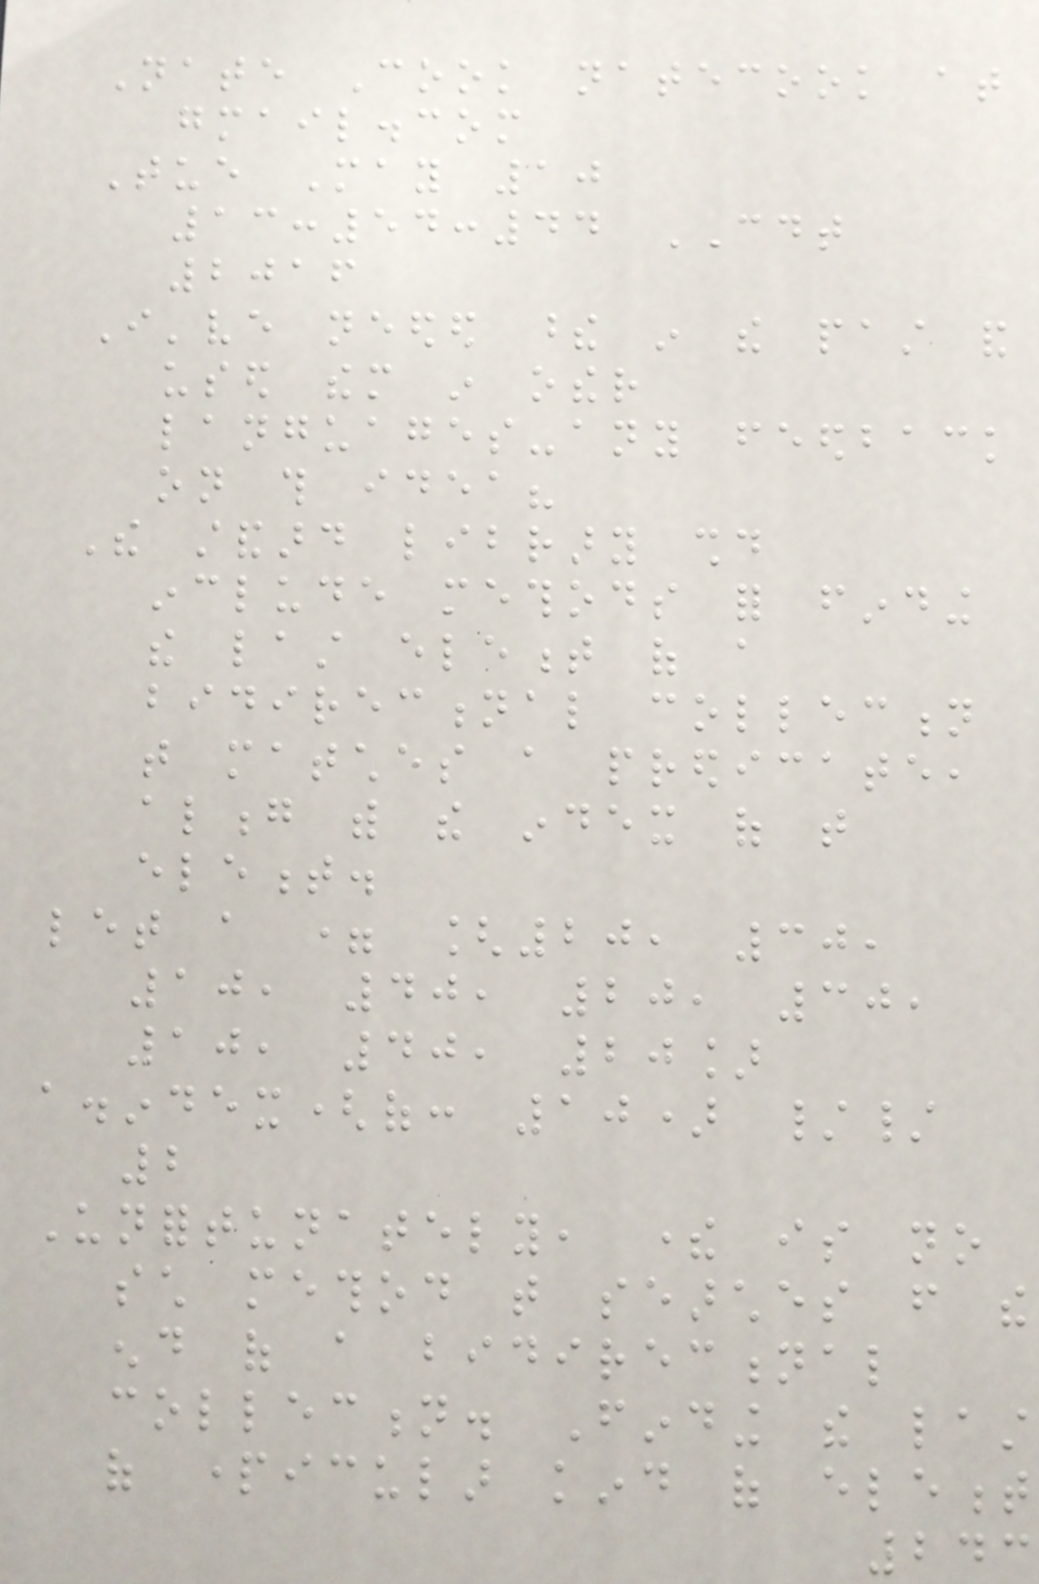Nate Cook natecook at
gmail.com
Tue May 10
13:54:44 CDT
2016
I've needed these in the past and
used them in other
languages-any feedback
on this idea?
The standard library should
include methods for finding
the last element of a
bidirectional collection
that matches a predicate,
along with the index of that
element.
let a = [20, 30,
10, 40, 20, 30,
10, 40, 20]
a.index(of: 10) //
2
Unfortunately, there is no
such method that searches from the
end of a bidirectional
collection. Finding the last
of particular kind of element
243
